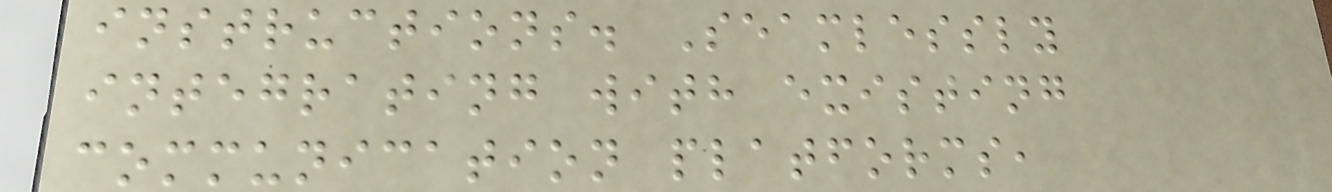instructions. Seamlessly
integrating with existing
communication platforms,
